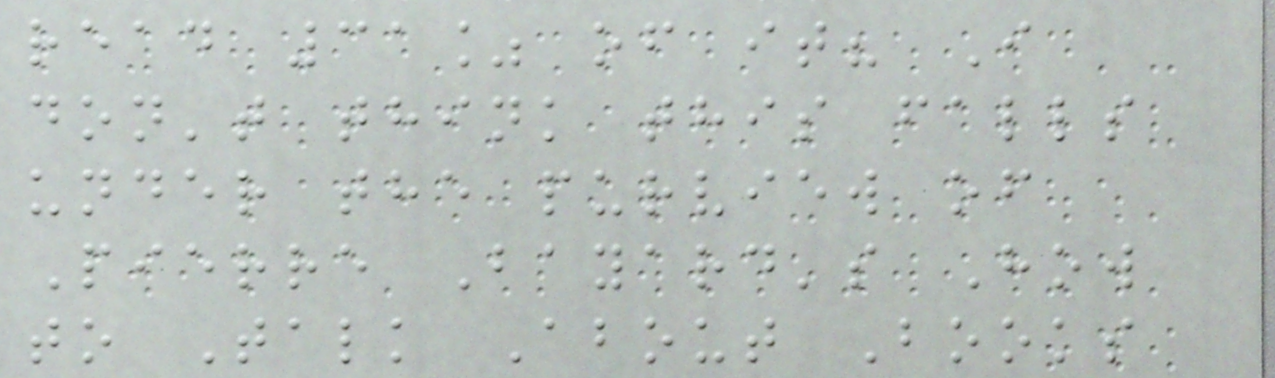read 31% of it? I
don't think this falls
under the purview of
Pierre Bayard's How
to Talk About Books
